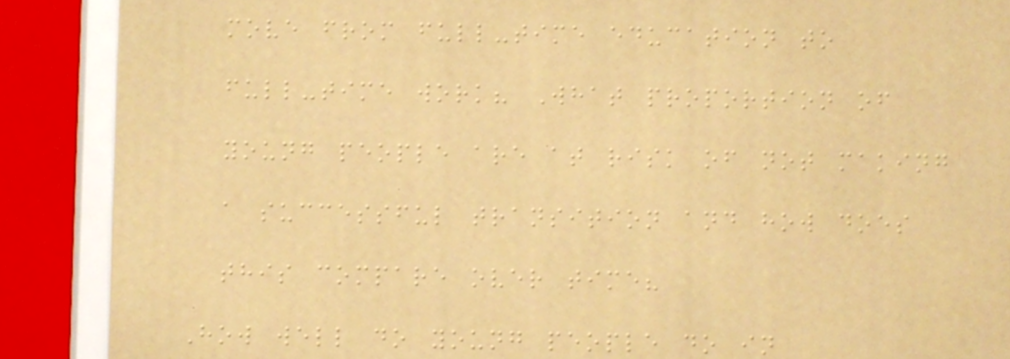move from full-time education to
full-time work? What proportion of
young people are at risk of not making
a successful transition and how does
this compare over time?
How well do young people do in
